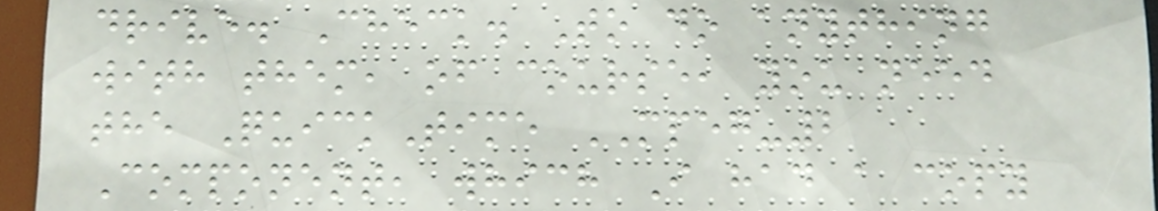drive. Check. To do anything
with them, of course, you need
the QuickTime MPEG-2
Component, which I had a copy
